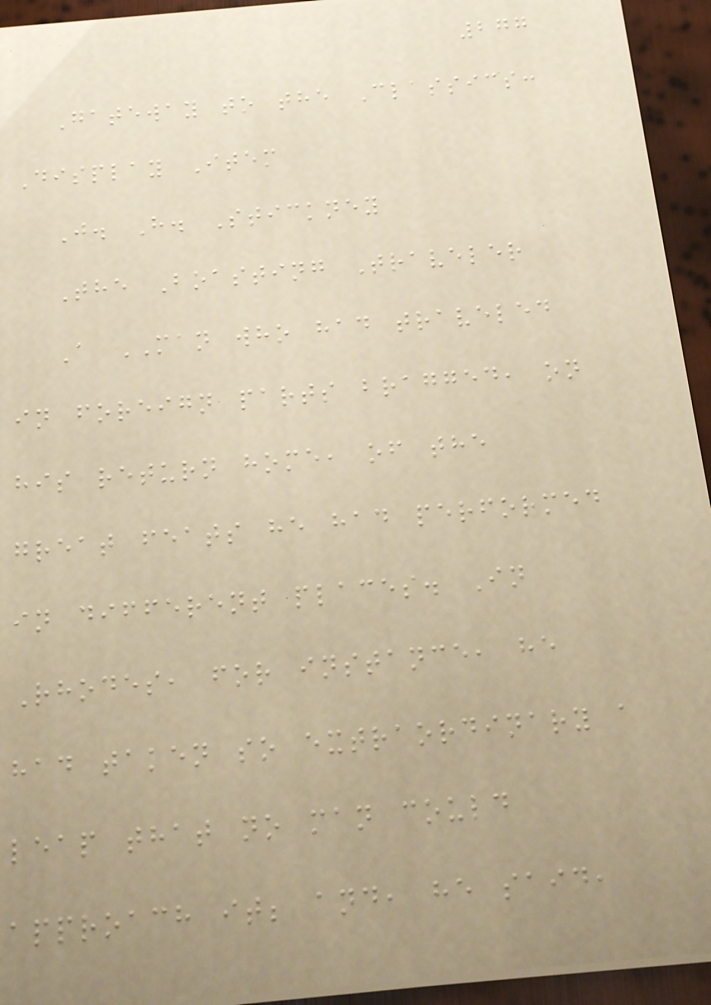277
Gateway to the Classics:
Display Item
J. H. Stickney
The Boasting Traveler
A MAN who had traveled
in foreign parts bragged, on
his return home, of the
great feats he had performed
in different places. In
Rhodes, for instance, he
had taken so extraordinary a
leap that no man could
approach it; and, he said,
